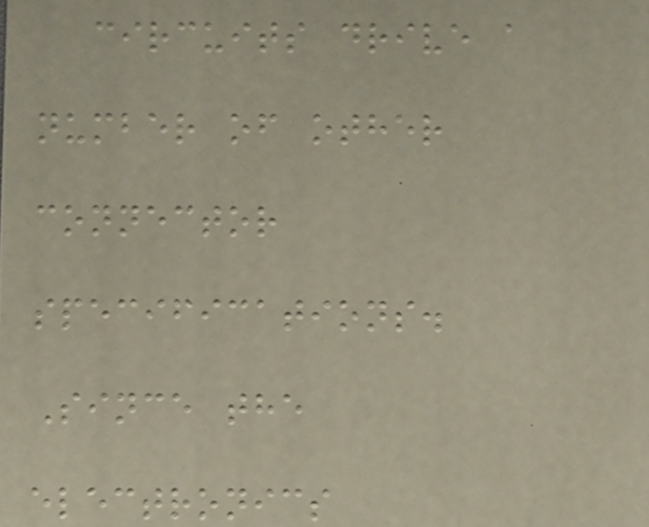circuits drive a
number of other
connector
specifications.
Since the
electronics
